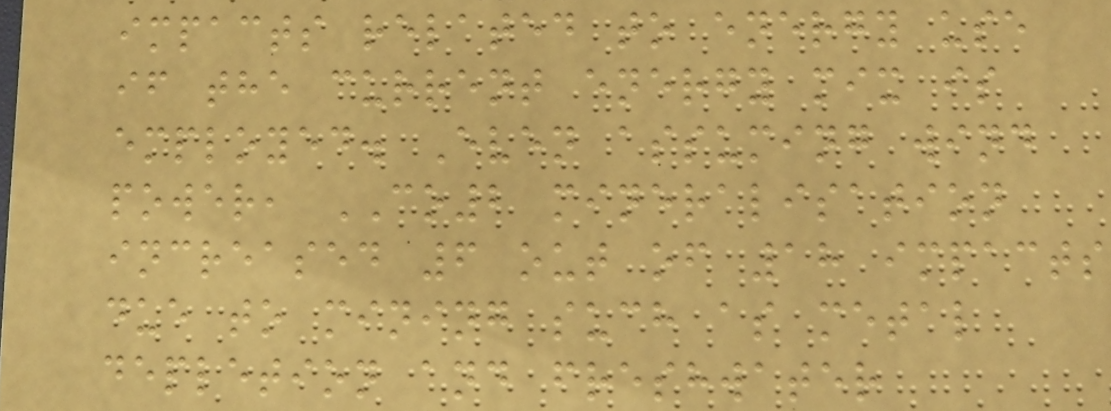impacts related to energy use
if the current energy mix is
employed. Even assuming wind
power, CO2 mineralisation
increased 6 out of 18 impacts
due to mining such as metal
depletion and freshwater
